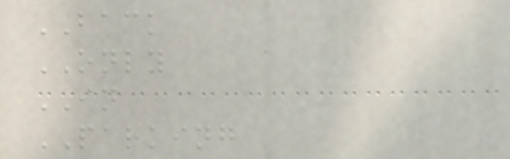BACK
ONLY
IN
PARKING
